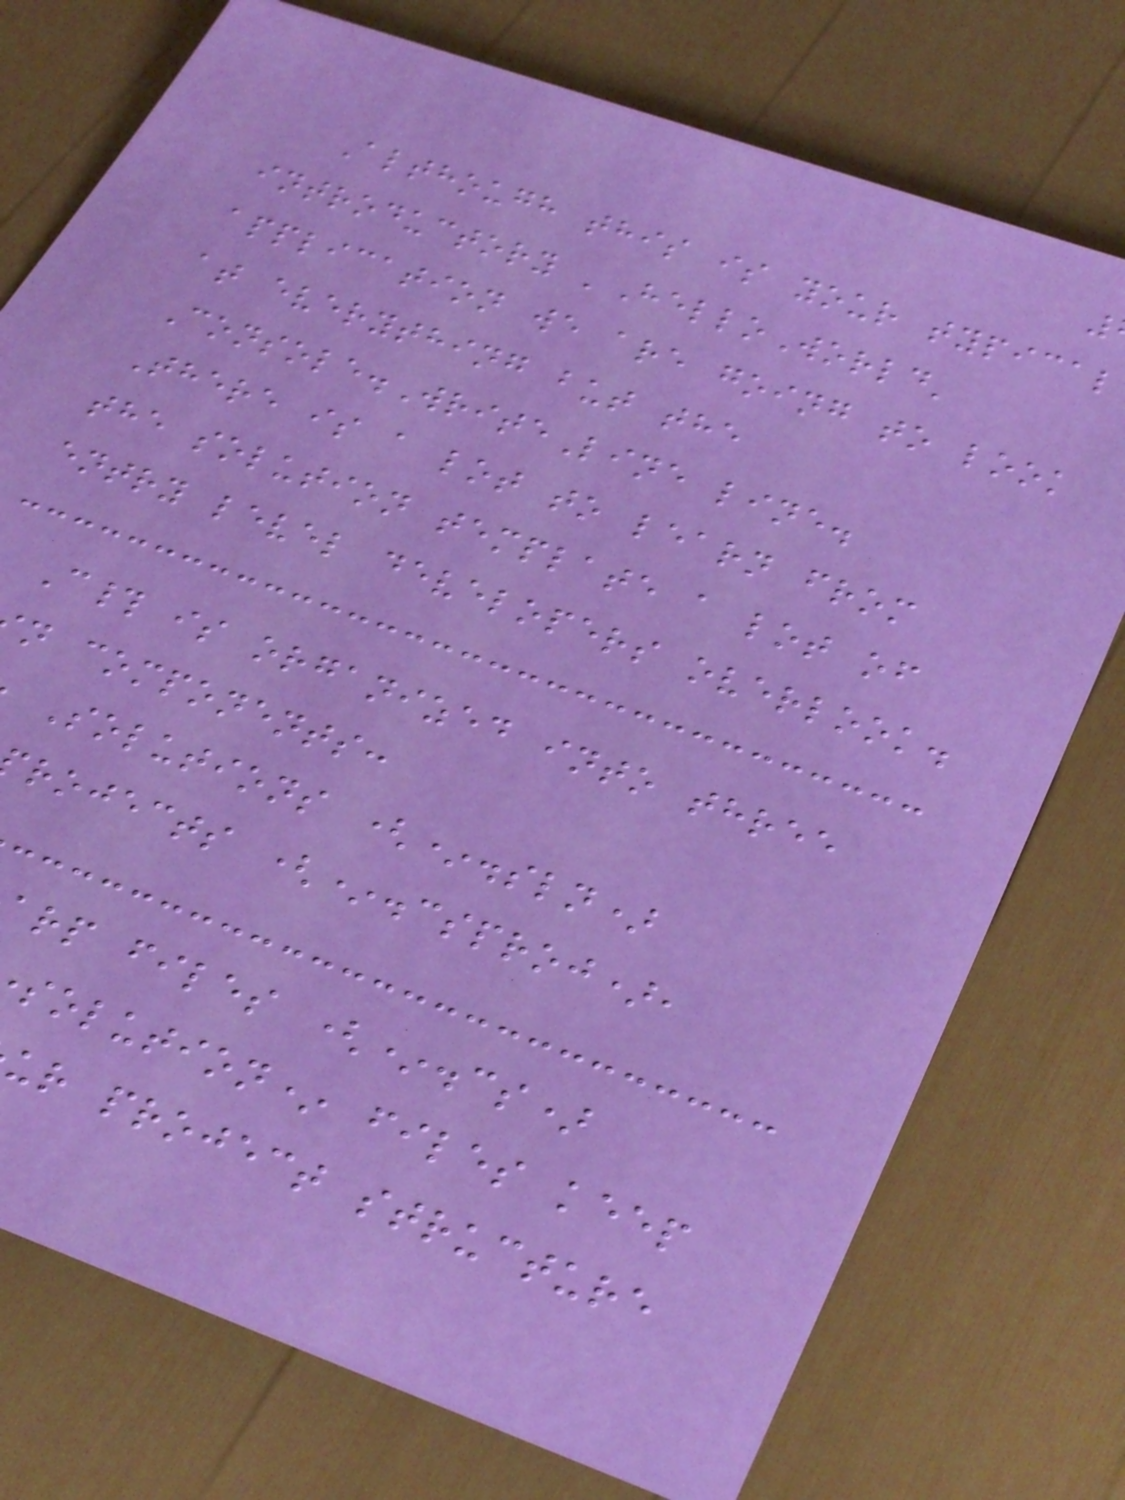Although this is your typical
introductory 'HelloWorld'
application we are going to look
at everything but the
Console.WriteLine line.
There is a lot to learn from
the solution template a lot of
entry level developers overlook.
C# is organized into three
n components:
Solutions (*.sln)
rojects (*.csproj),
arp files (*.cs)
solution* files keep
ur project structure
